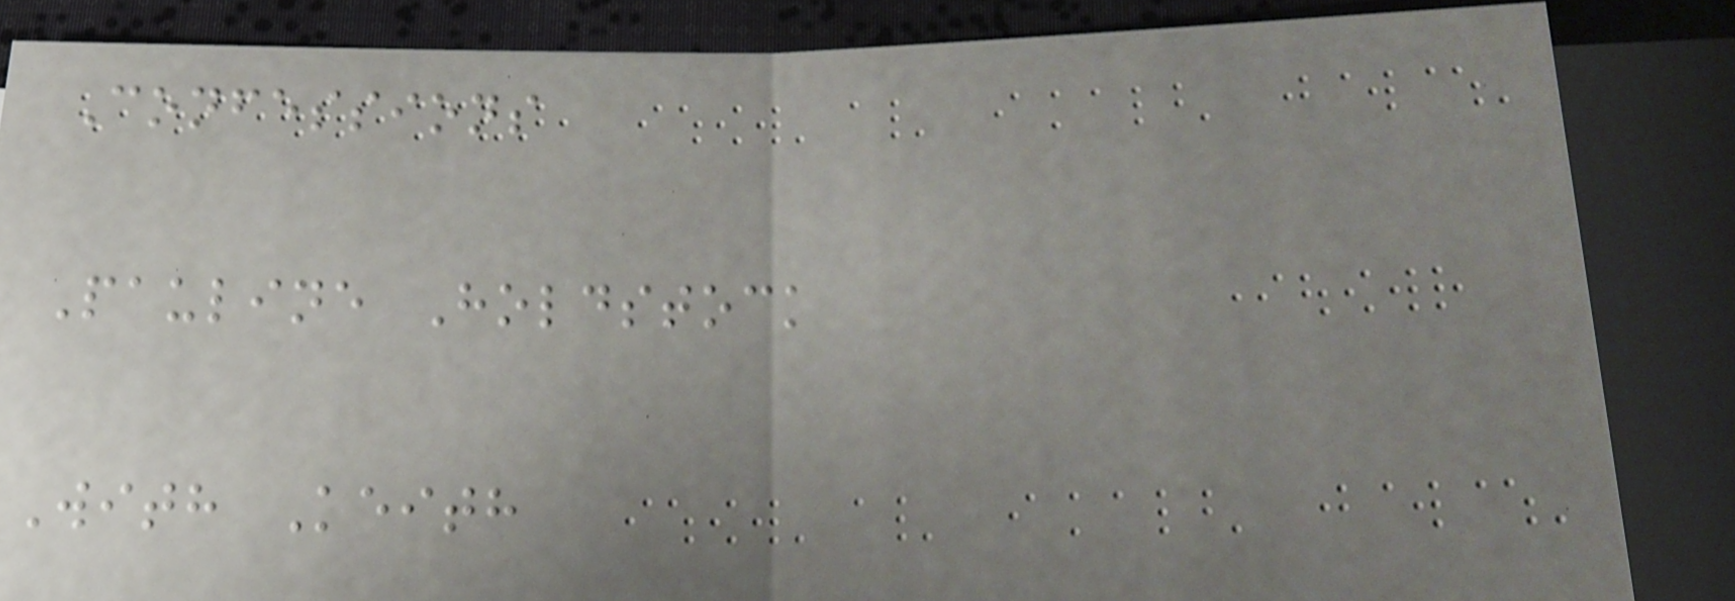Confessions
Pauline Holdstock
With Keith
